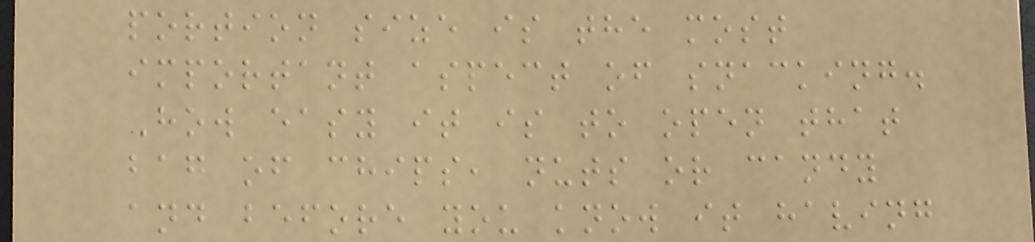portion size is the most
important aspect of snacking.
How easy it is to open that
bag of chips, nuts or candy
and before you know it having
